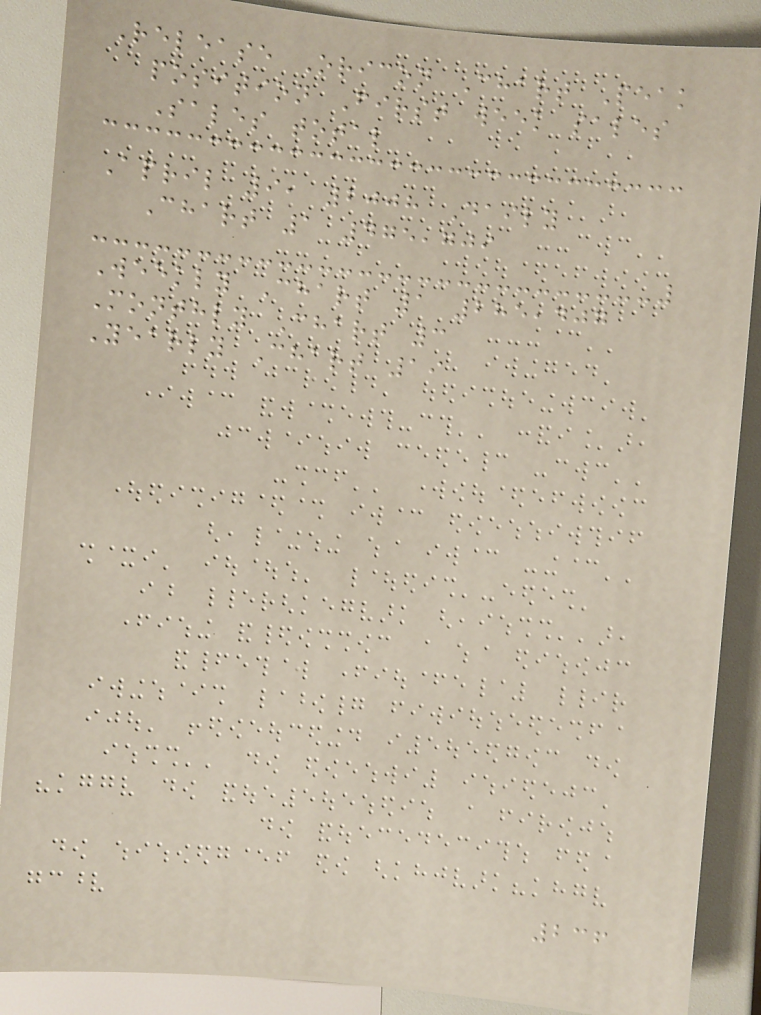Release Oricon Chart Peak
position First week sales
Sales total
April 9, 2008 Daily
Chart 1 475,709
Weekly Chart 1 285,407
Monthly Chart 3
Yearly Chart 19
236
